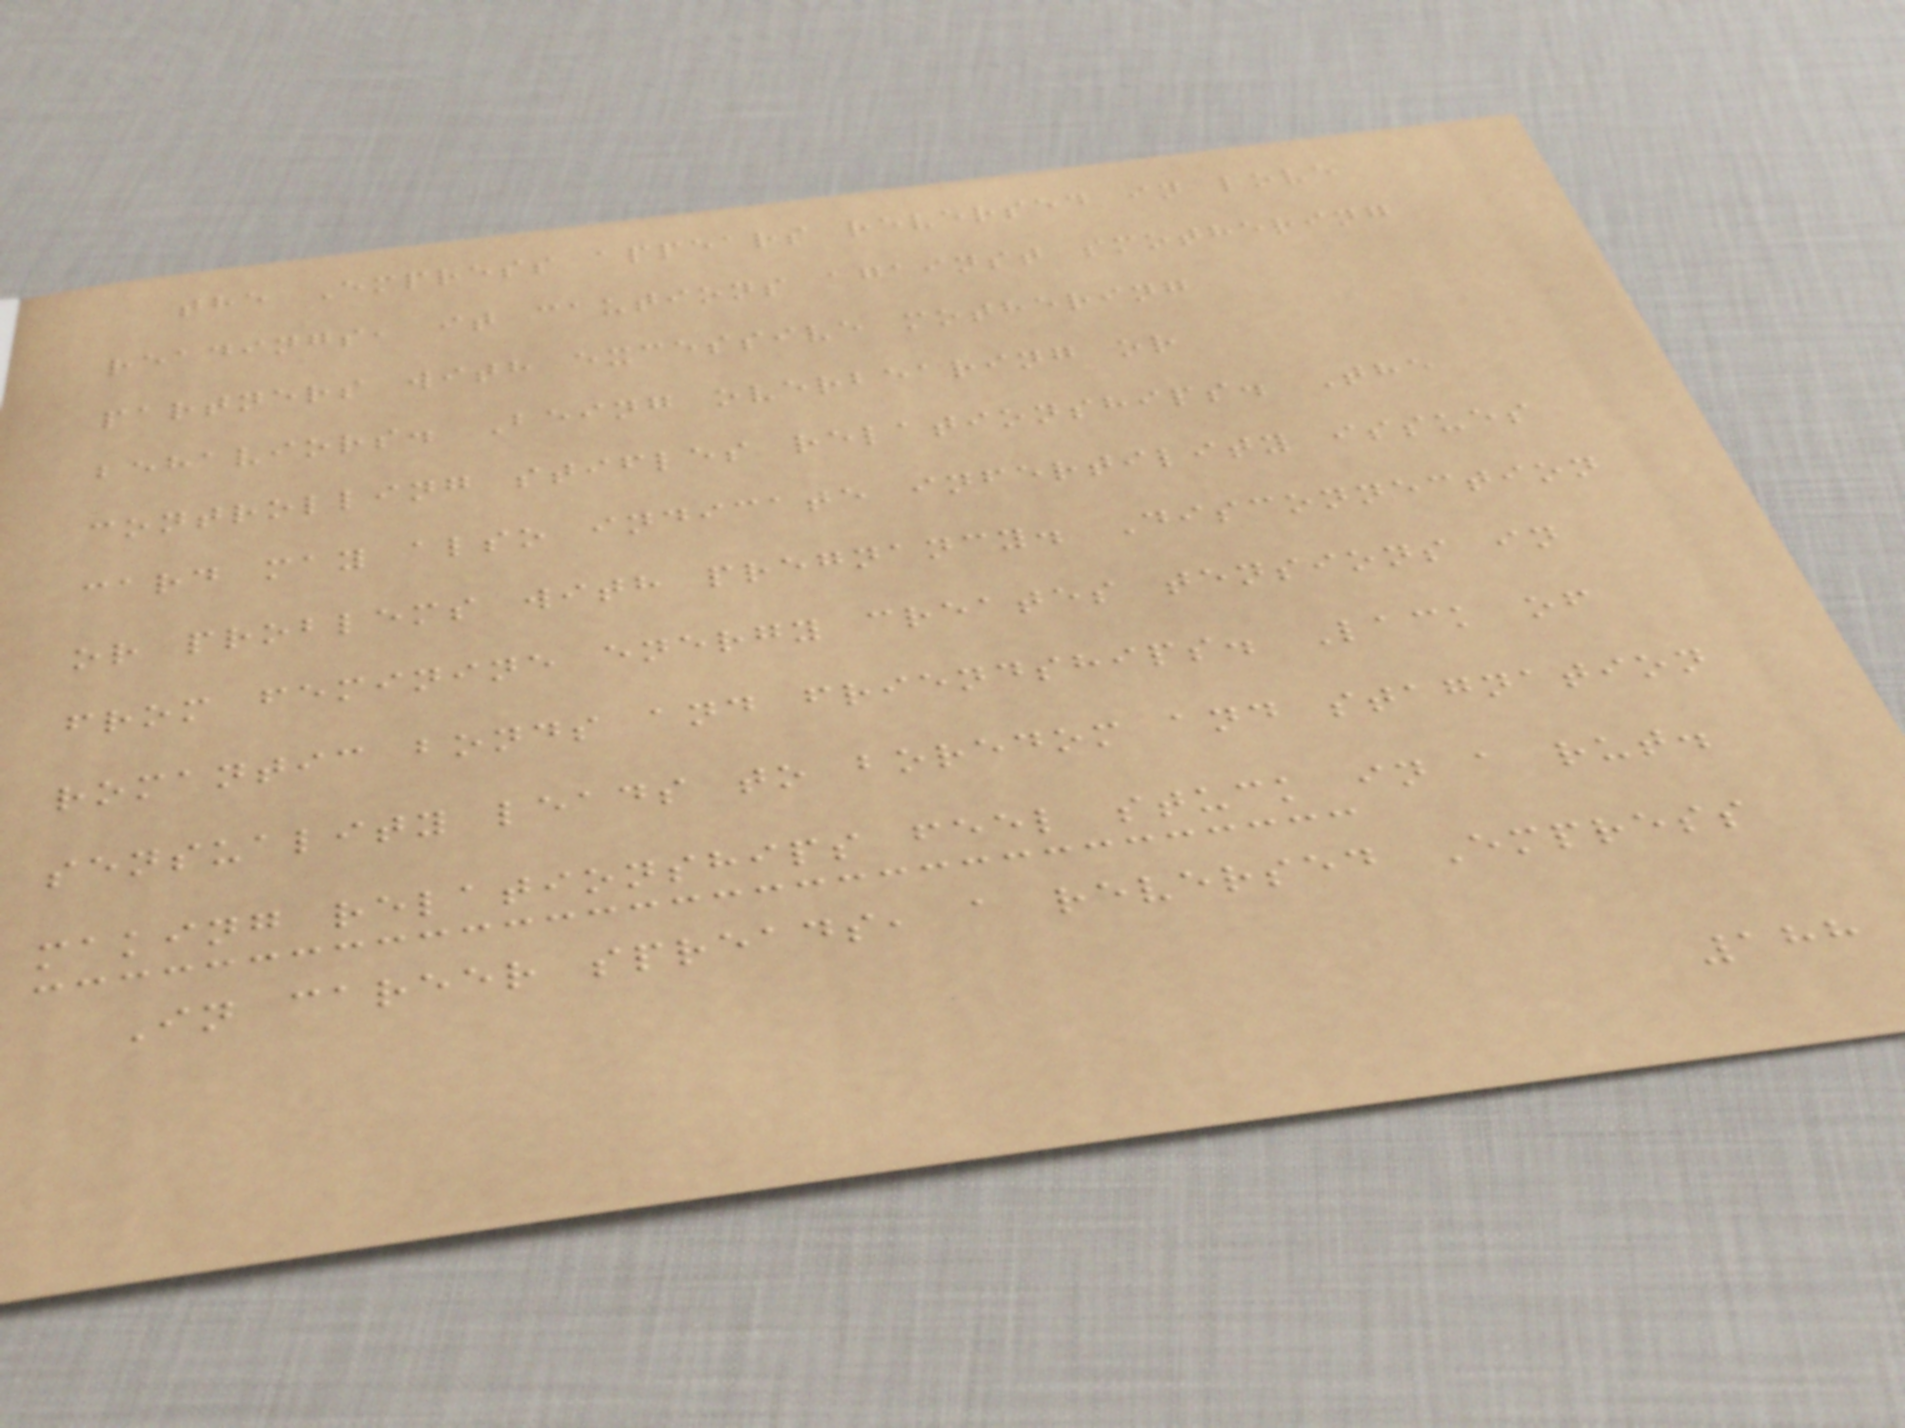the Empress appears reversed in love
readings, it cautions against smothering
partners with excessive mothering
behaviors. Being overbearing or
controlling stifles relationships. The
card may also indicate infertility issues
or problems with pregnancy. Disconnection
from feminine energy creates tensions in
romantic bonds and friendships. Lack of
sensuality leads to boredom and stagnation
making relationships feel stuck in a rut.
In career spreads, a reversed Empress
188
